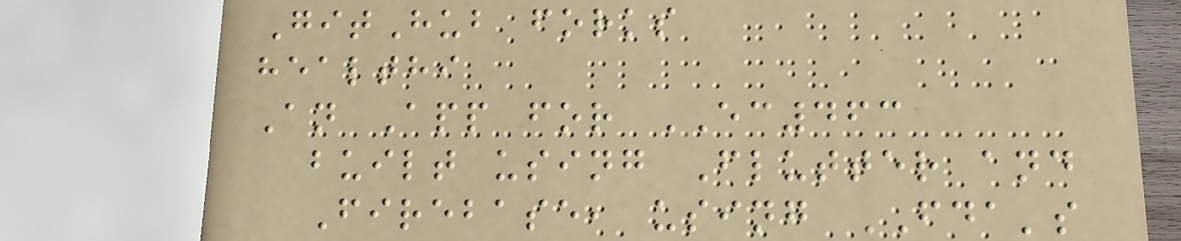GitHub forks
healthi
An App for EC463
built using Flutter and
Firebase, using FDA's
